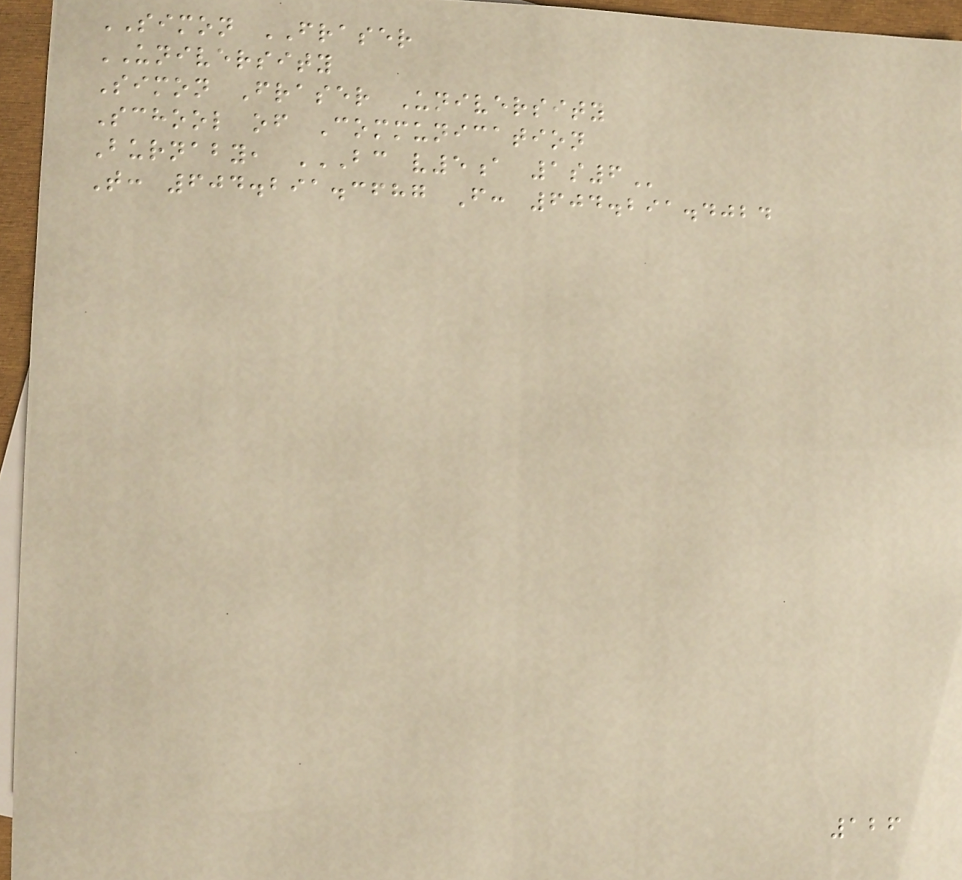SIMON FRASER
UNIVERSITY
Simon Fraser University
School of Communication
Burnaby, BC V5A 1S6
T: 604.291.3687 F: 604.291.4024
126
